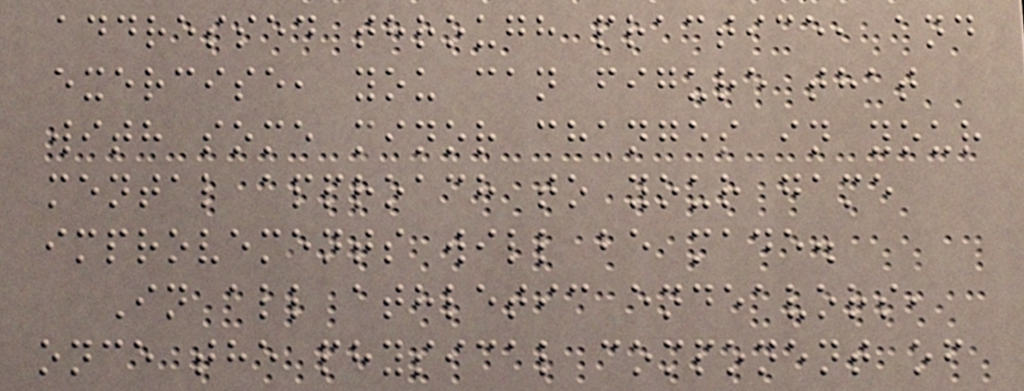addressed through practice, and
exercise, you can figure that
with some minor changes in your
mental approach to your game
improvements will be made.
In all athletic endeavors,
once the physical component of
